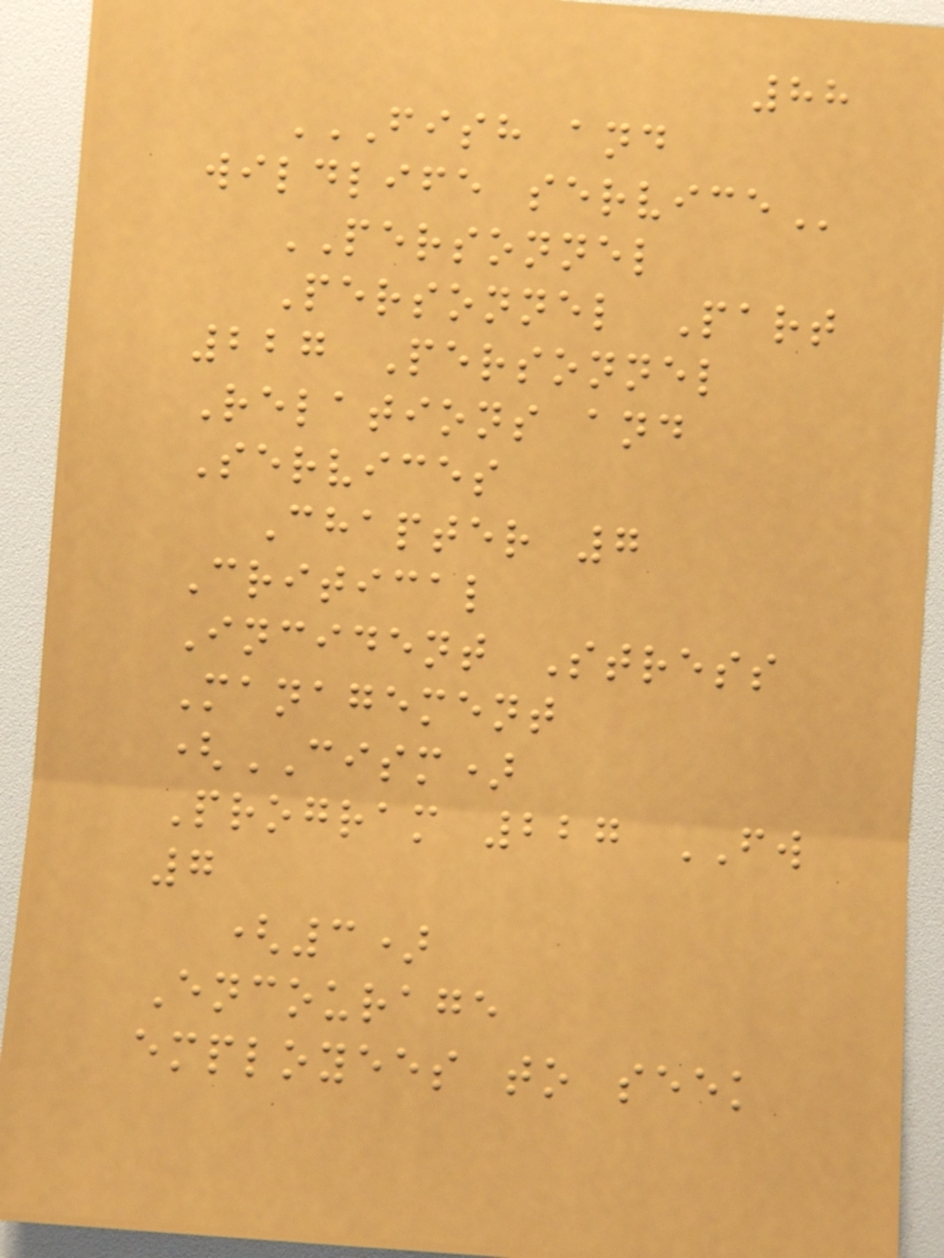88
FISH AND
WILDLIFE SERVICE
PERSONNEL
Personnel Part
227 Personnel
Relations and
Services
Chapter 7
Critical
Incident Stress
Management
(CISM)
Program 227 FW
7
(3)
Encourage
employees to seek
